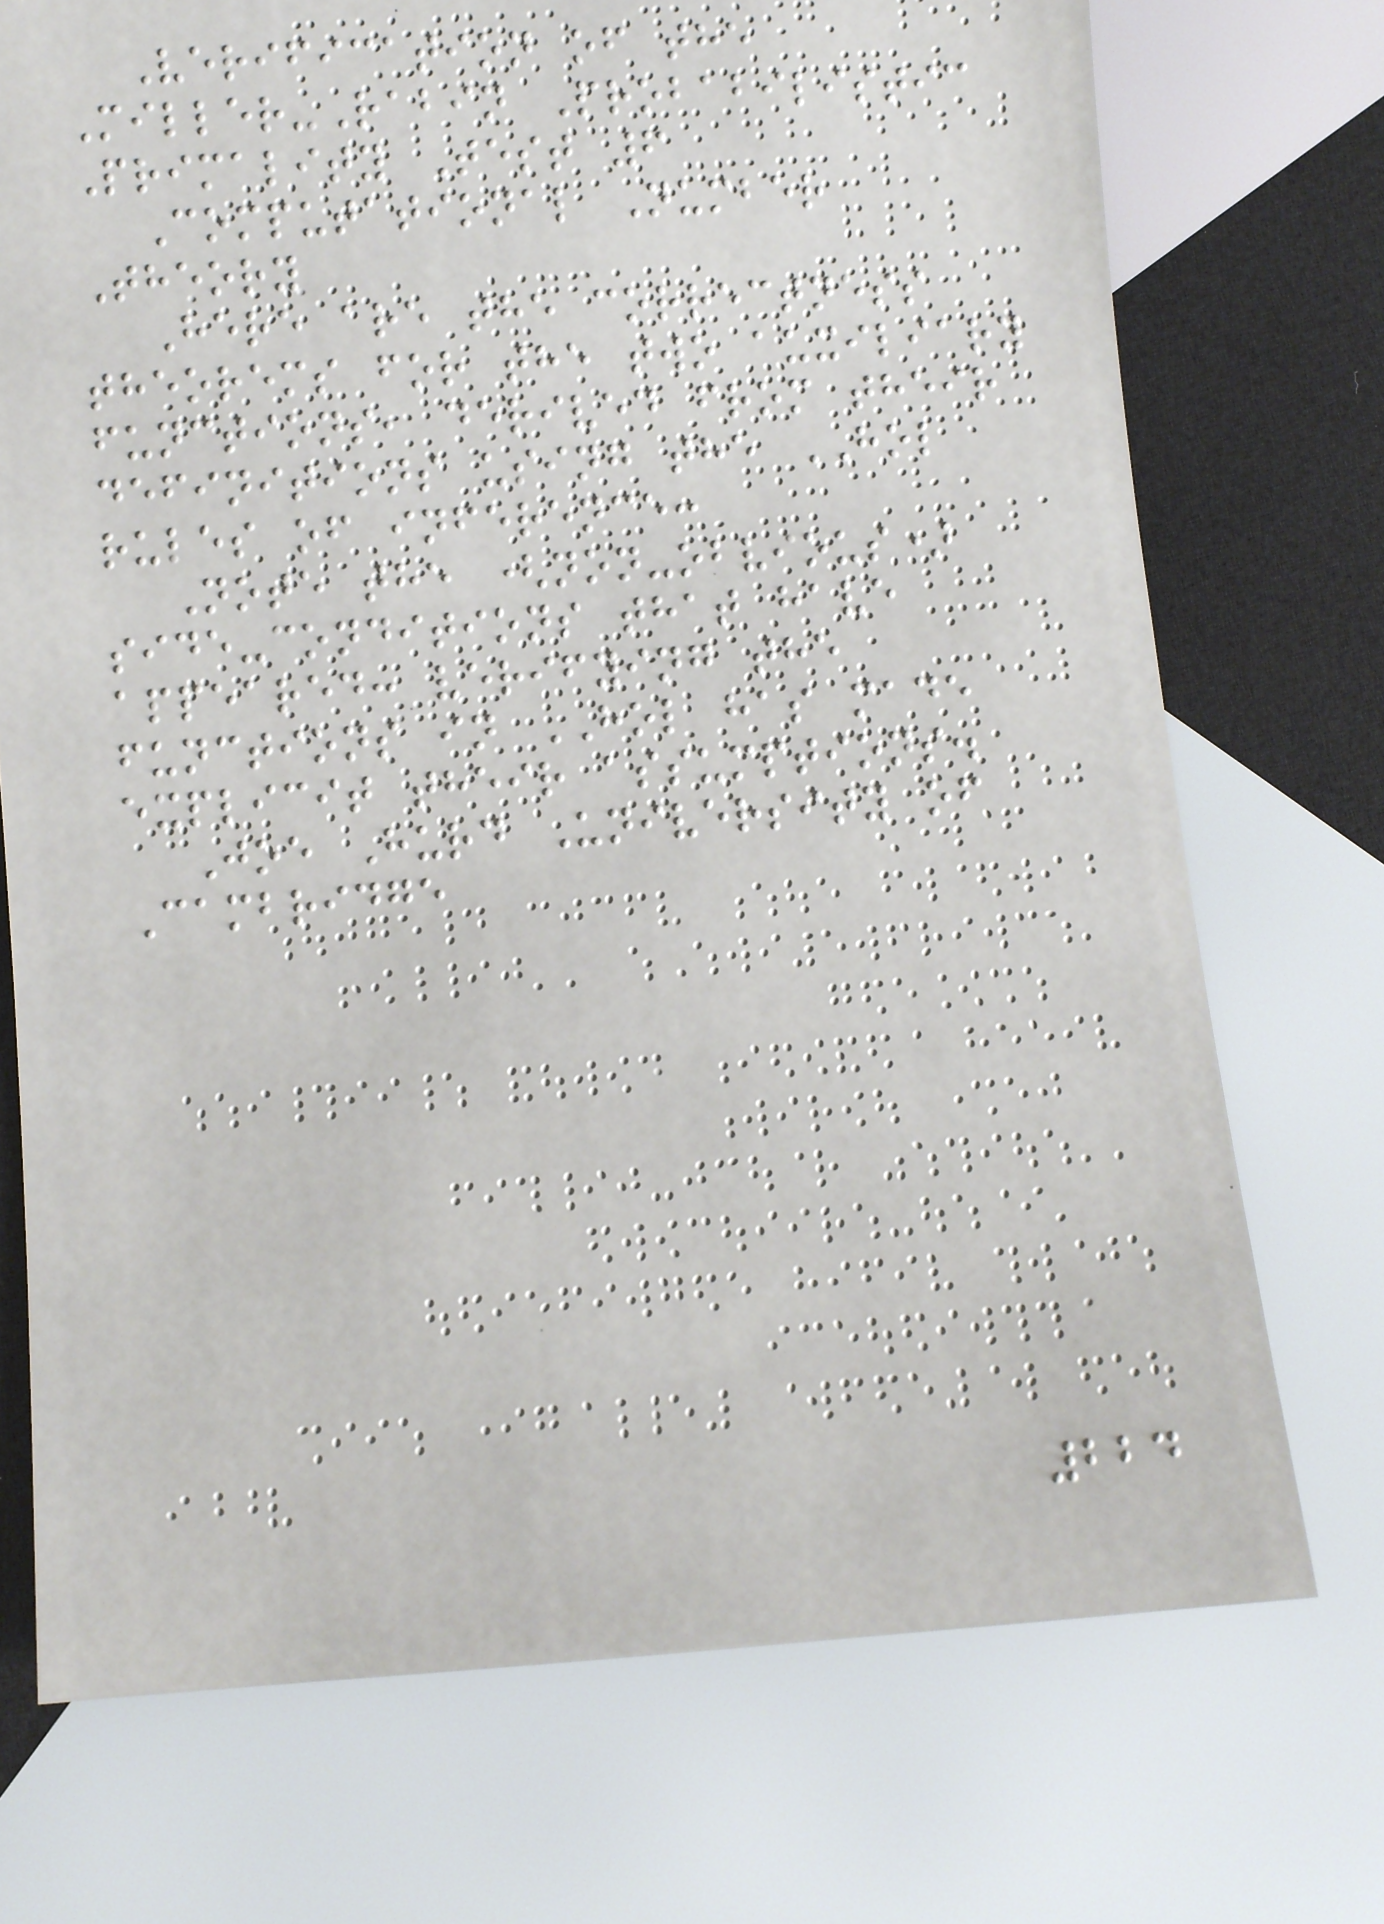Verification of the
Miller-Rabin Probabilistic
Primality Test 6
Computational Number
Theory
Here are the correctness
theorems for the two auxiliary
functions, derived from their
definitions using the HOL
rules of inference:
Note the (non-obvious)
side-conditions that have
appeared: verifying the
functions in HOL has made
explicit their assumptions.
Joe Hurd University of
Cambridge
224
